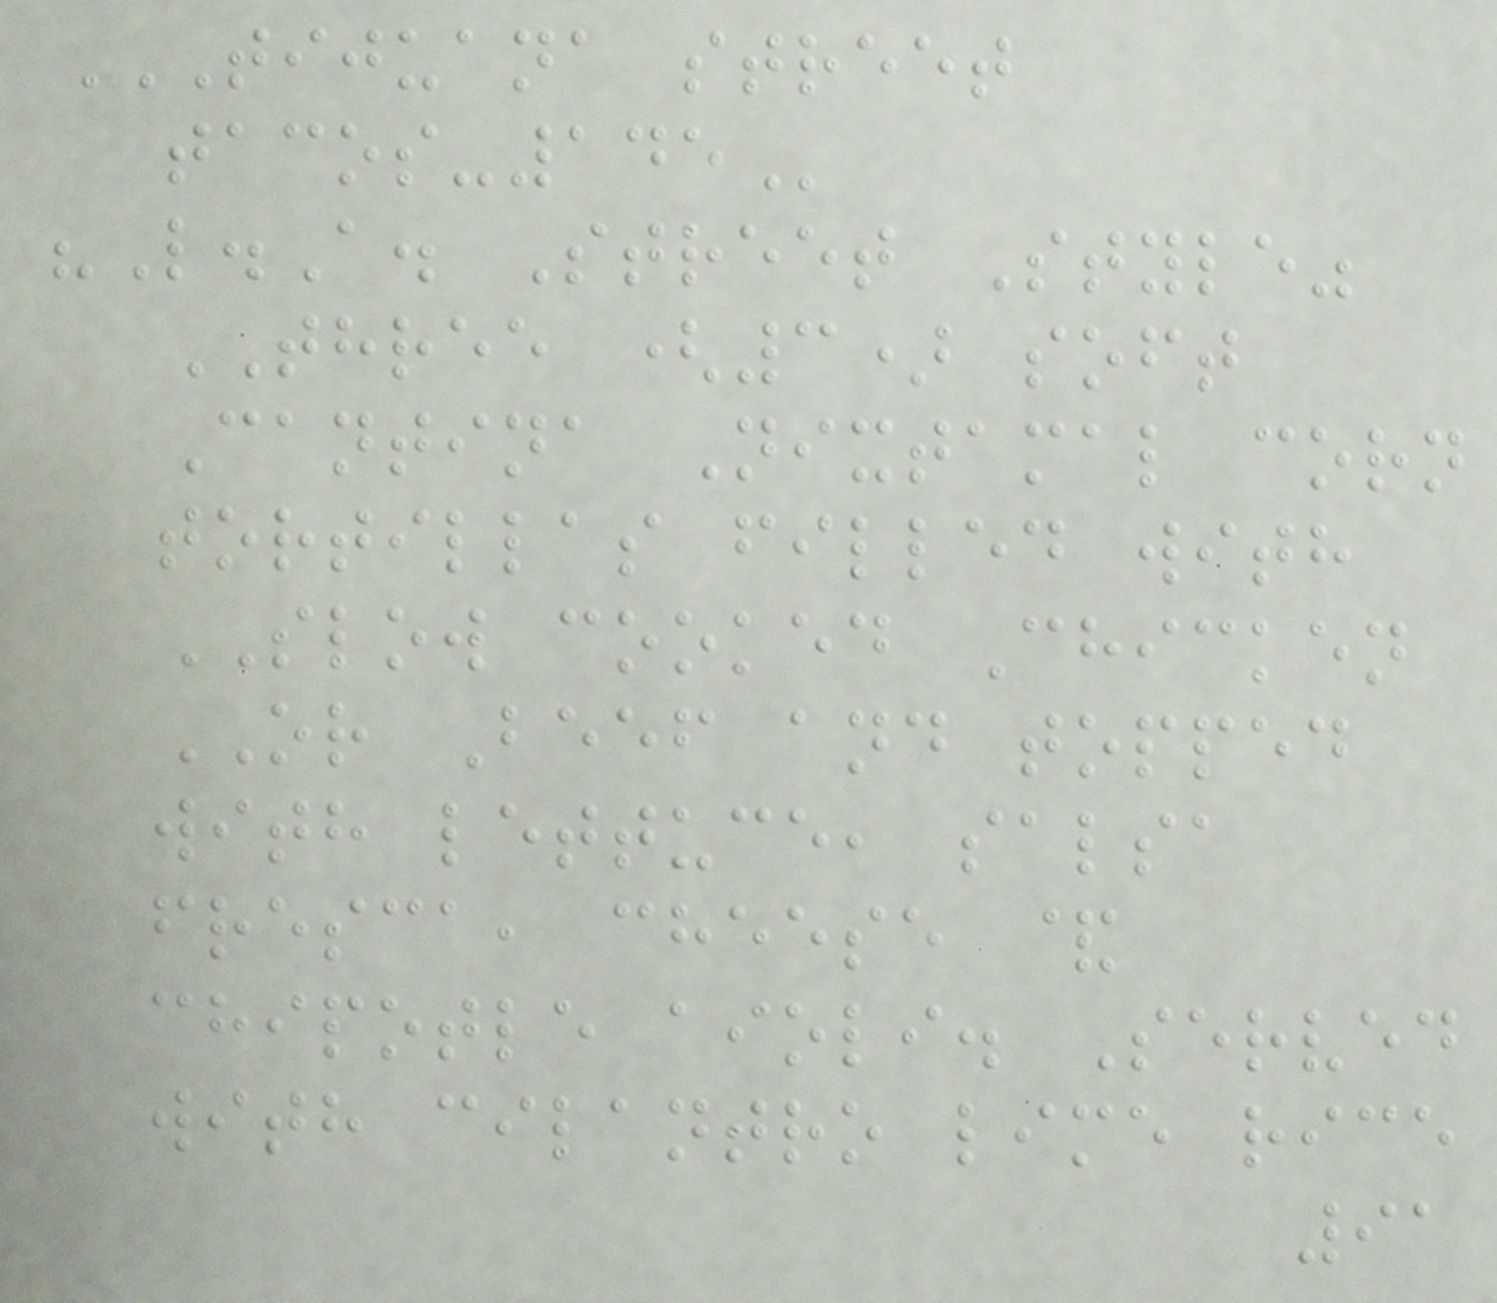TIJUANA STREET
TACOS-145
"L.A. Street Style"
THREE (3) soft
Cantina Nixtamal corn
tortillas filled with
SLOW cooked Chicken
OR Beef and topped
with lettuce, salsa
fresca, cheese &
chipotle aioli. Served
with cilantro lime rice
91
